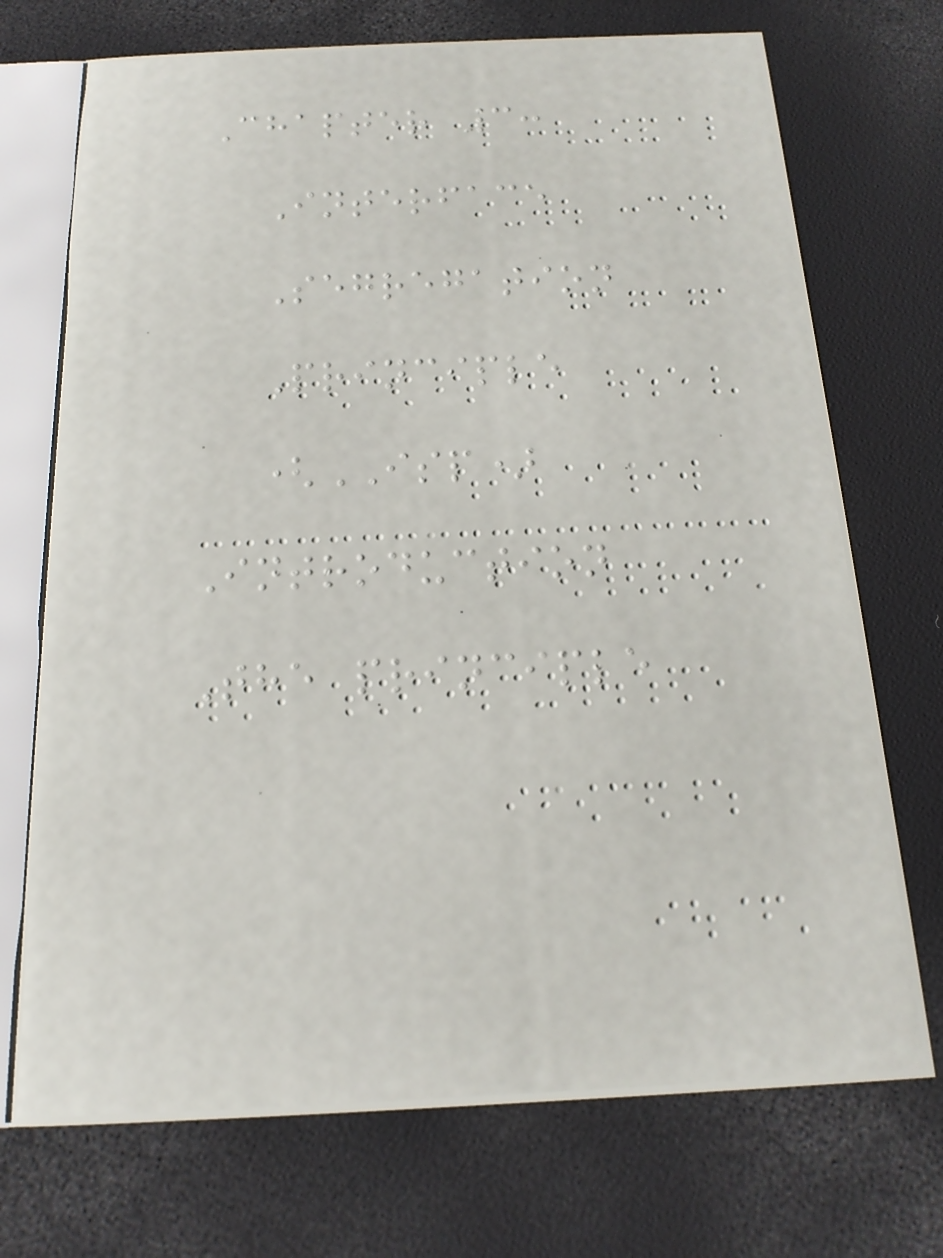Chapter 3:
Interface
Segregation
Principle
(ISP)
Introduction
The principle
